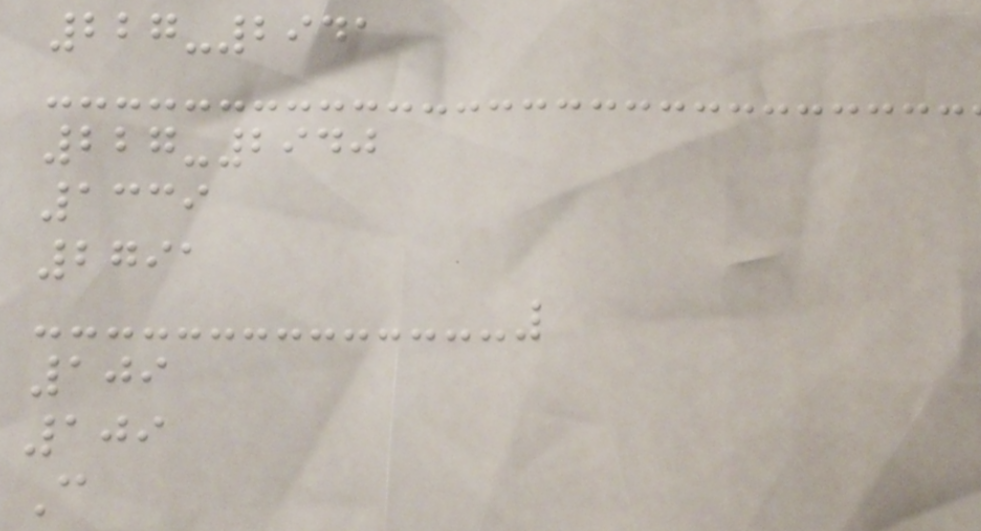227-2941
227-2940
1339
2791
109
109
C
